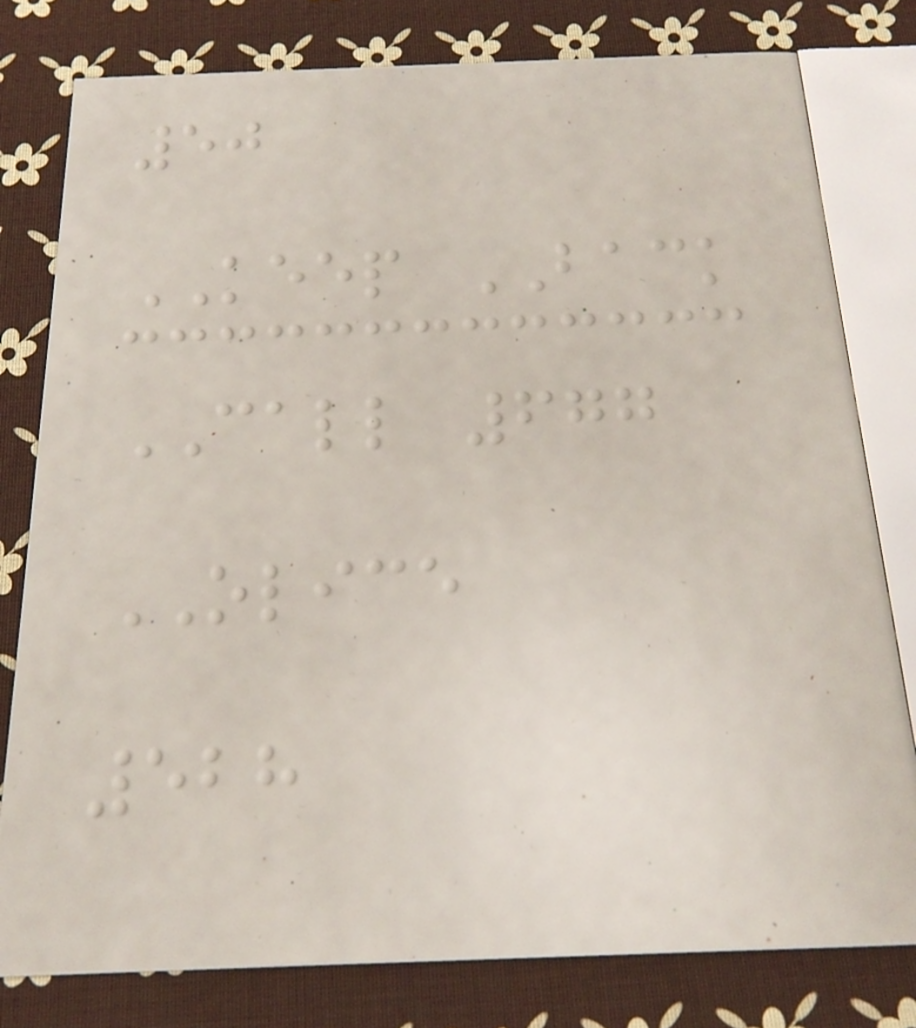50
KEEP BACK
CALL 677
OLICE
528
